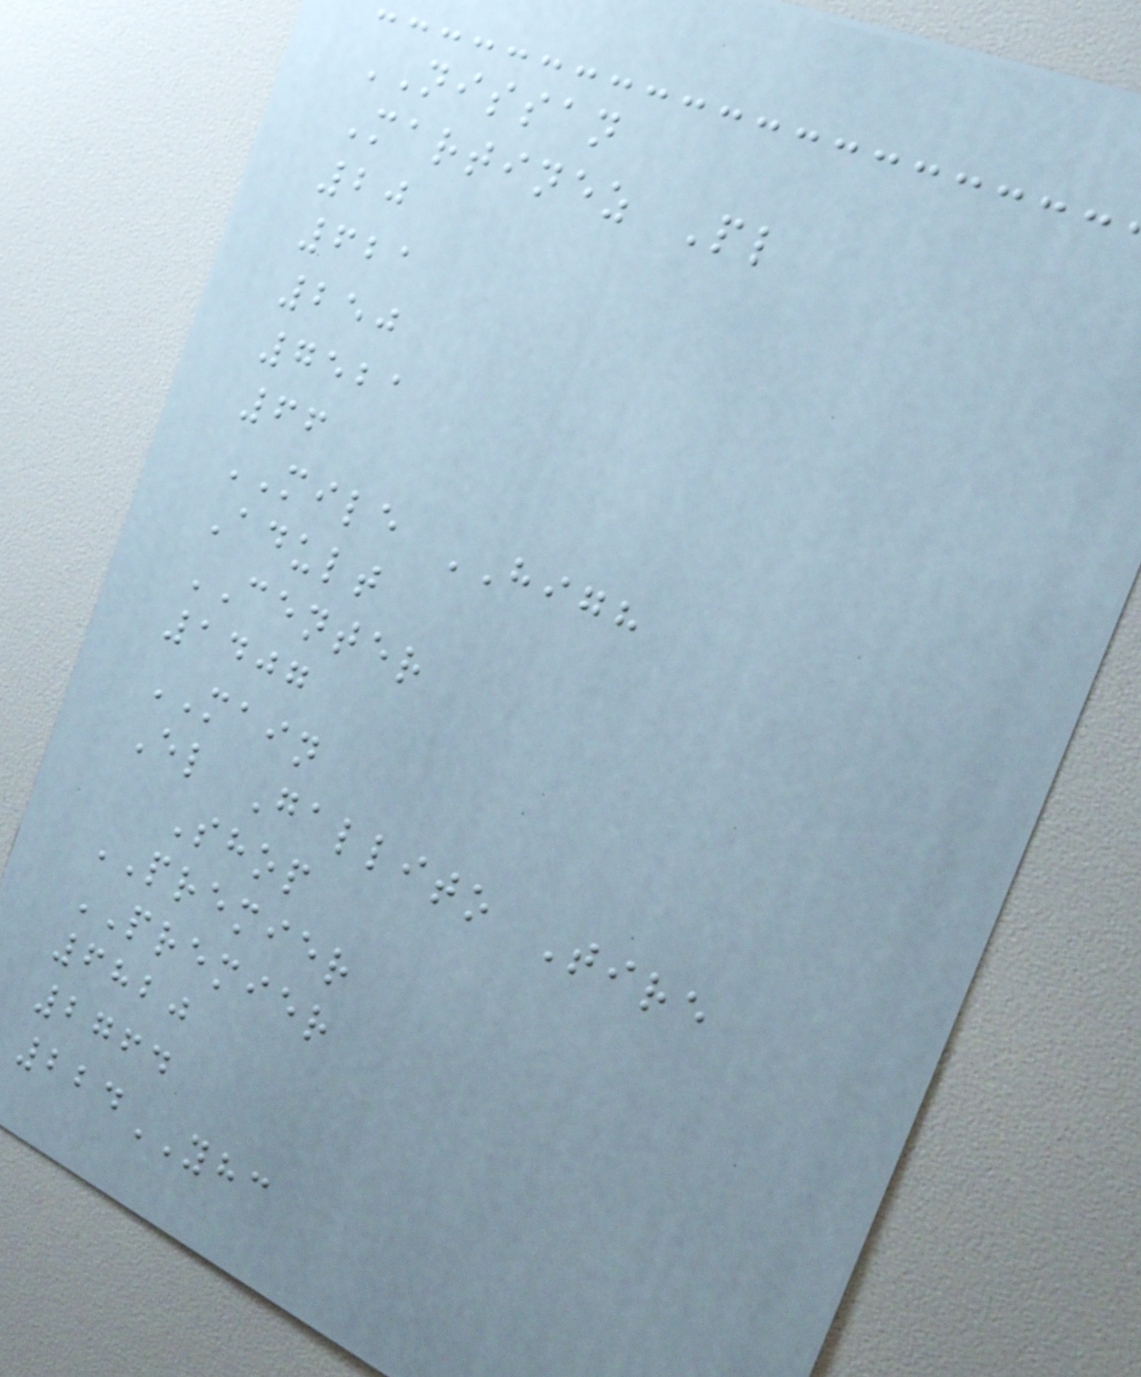NISSAN
Martinez Pl
20
621
250
7521
66
MILE HIGH
Adult
CENTER
1407
MAIN
El Gallito Tire
Shop
PREMIER
PREMIER
6820
2764
224YHC
